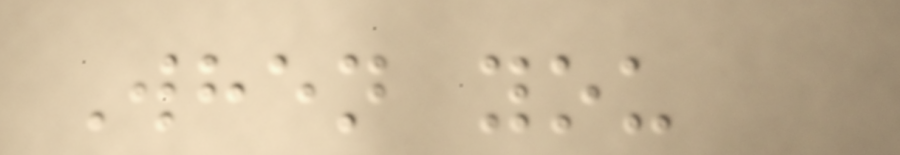When you
